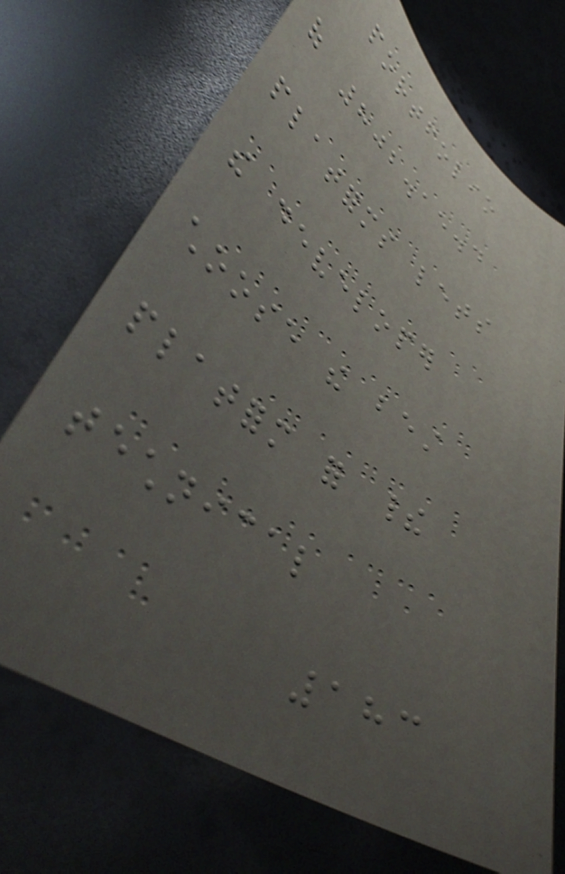portfolio
of 802.15.4
platforms lets
the developer
choose the best
platform for their
technical
183
